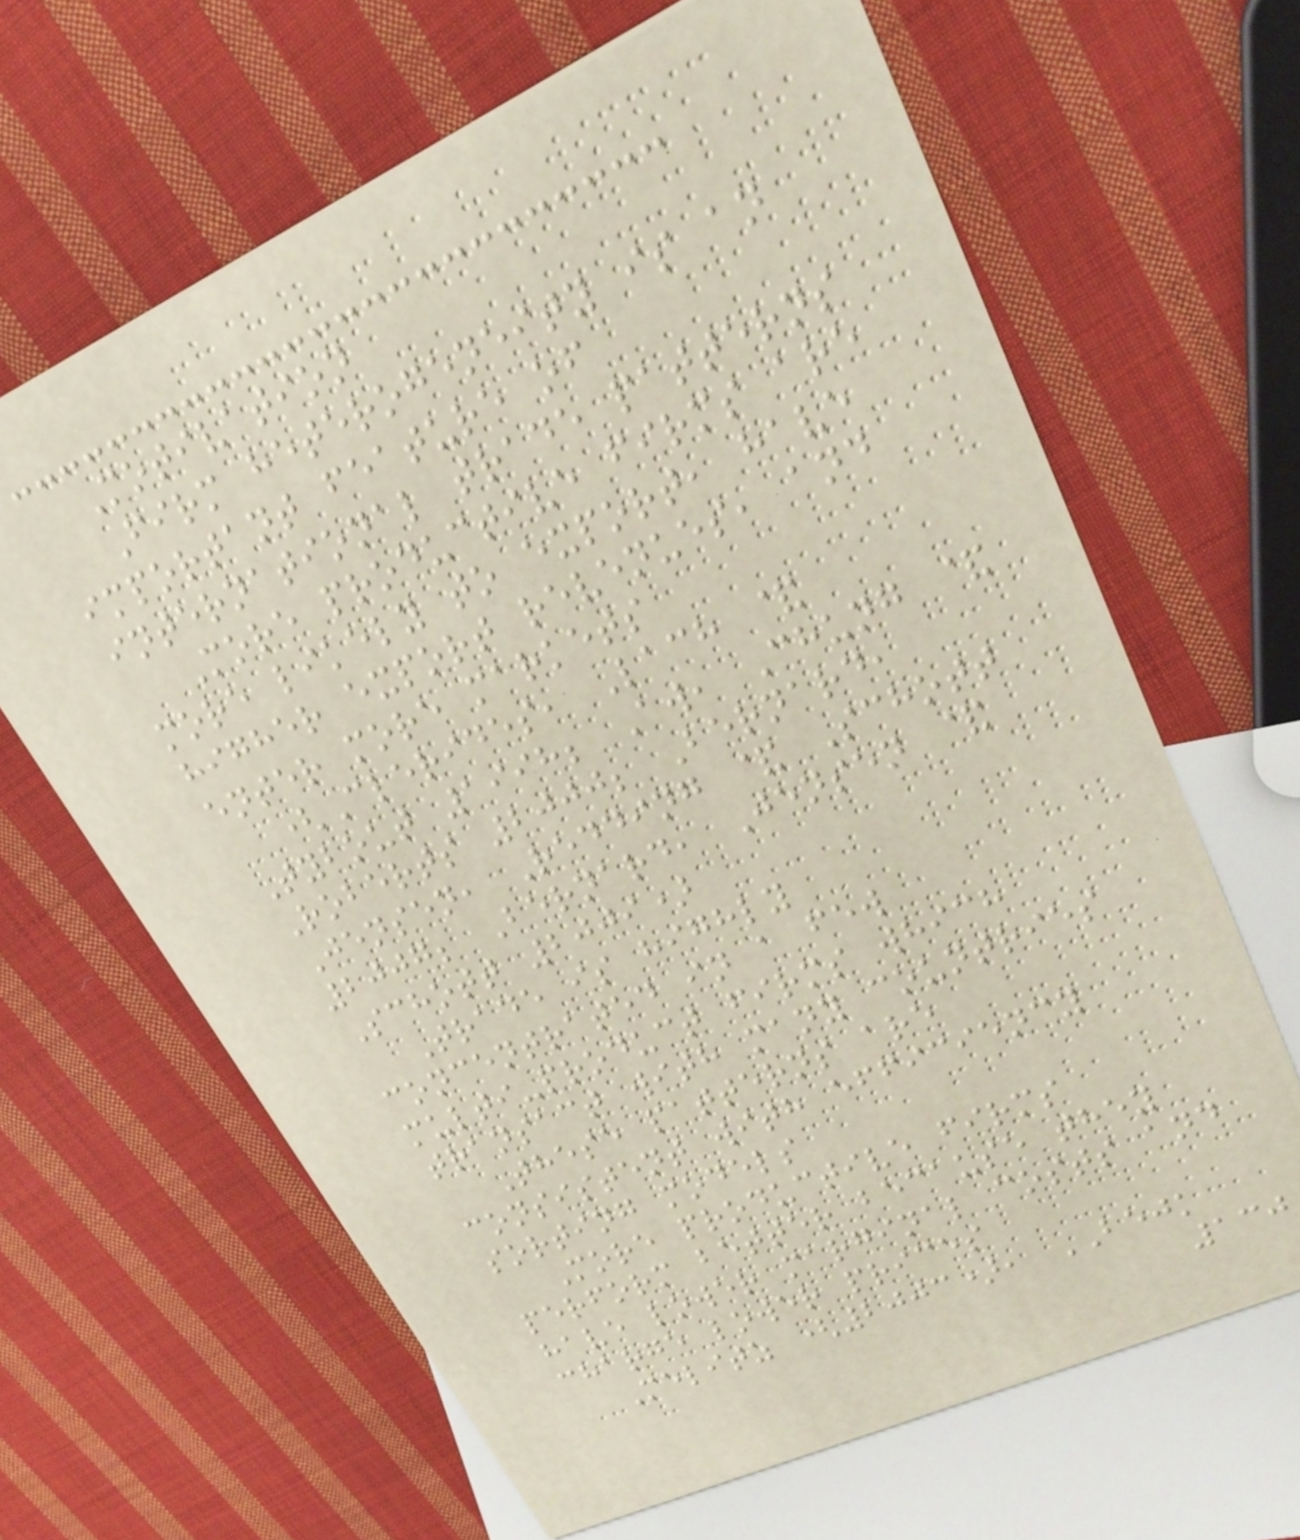Motivation
Firm heterogeneity is an
important feature of
international trade patterns
More productive firms are
more likely to export, have
higher export revenues, and
enter more markets
(Clerides, Lach &
Tybout 1998; Aw, Chung &
Roberts 2000; Bernard,
Jensen, Redding & Schott
2007; Bernard, Jensen &
Schott 2009)
Trade is highly
concentrated in a few
multi-product firms which
transact with many countries
These patterns are
consistent with efficiency
sorting models
More productive firms
perform better because they
have lower marginal costs and
charge lower prices
Melitz (2003), BEJK
130
